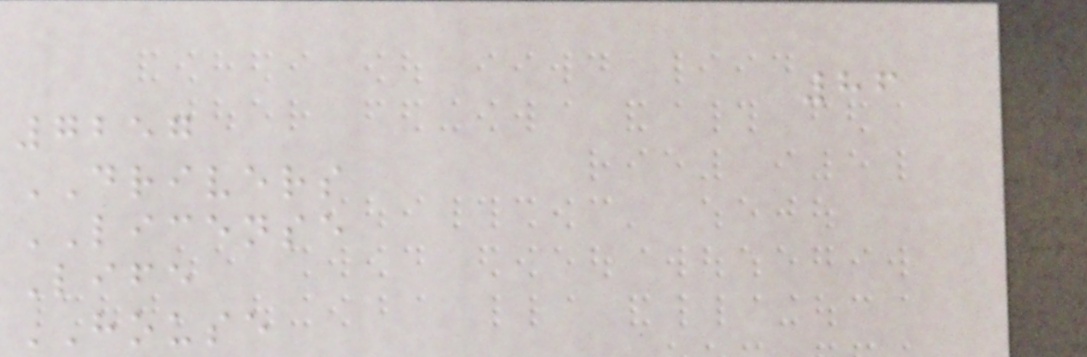86
7257
DRIVERS
LICENSE
Life
HOUSE
